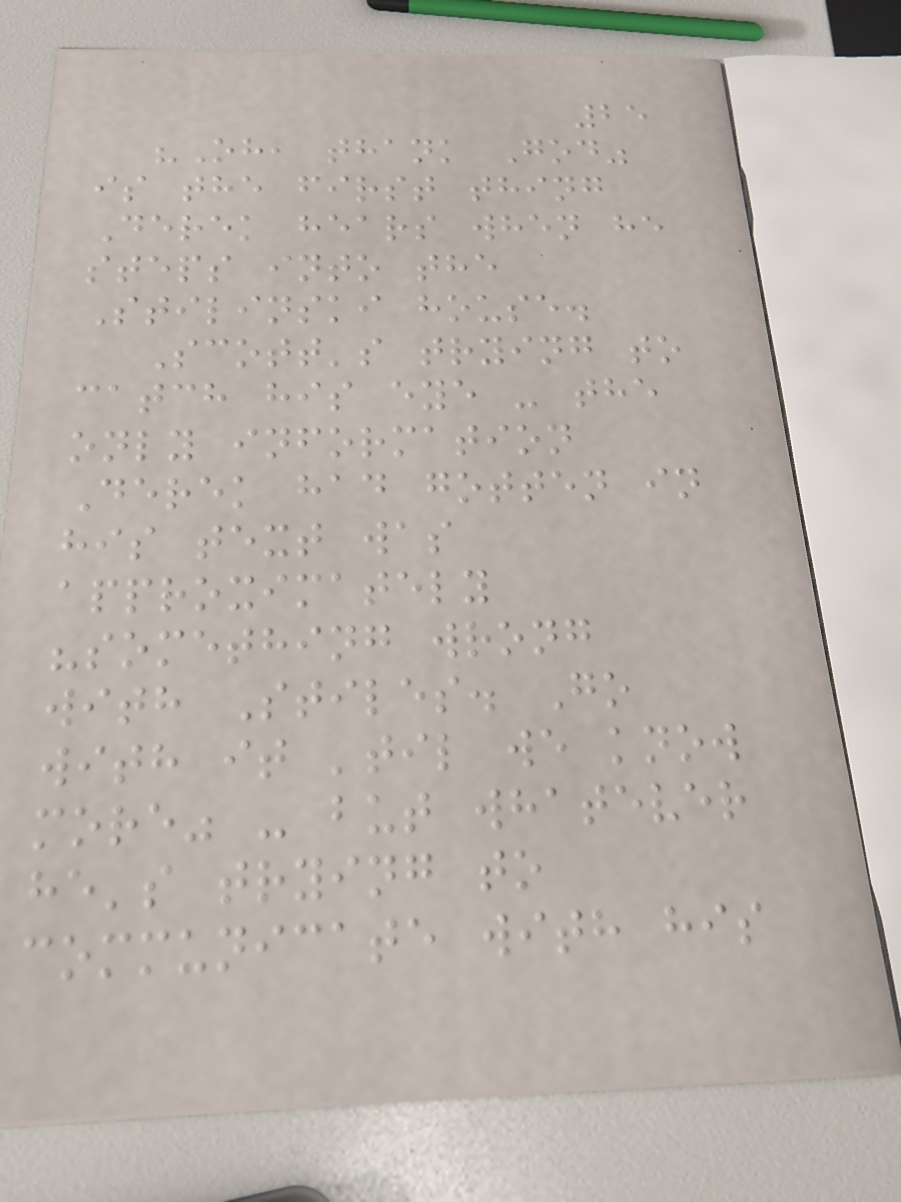25
"Oh, thank God"
is the first thing
Derek hears when he
steps into the
Stilinski house.
Scott's trying to
catch his eye - the
only information
Derek had gotten in
his text was
approximately
"something wrong
with Stiles. Go
with it 'til we know
more" - but whatever
he's trying to
communicate with his
